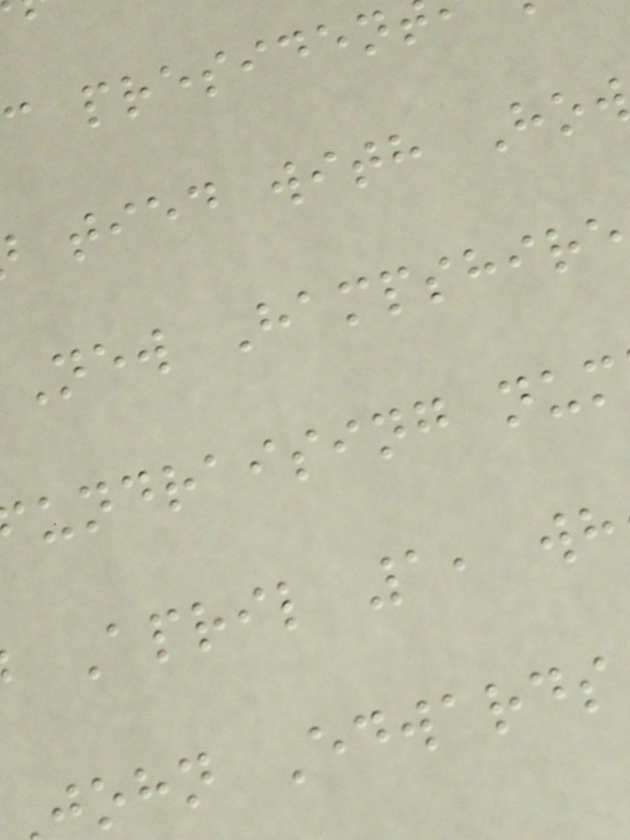c presiden
tied with Ho
New Hampshire
undraising num
April 1, wh
ohn Edwards
